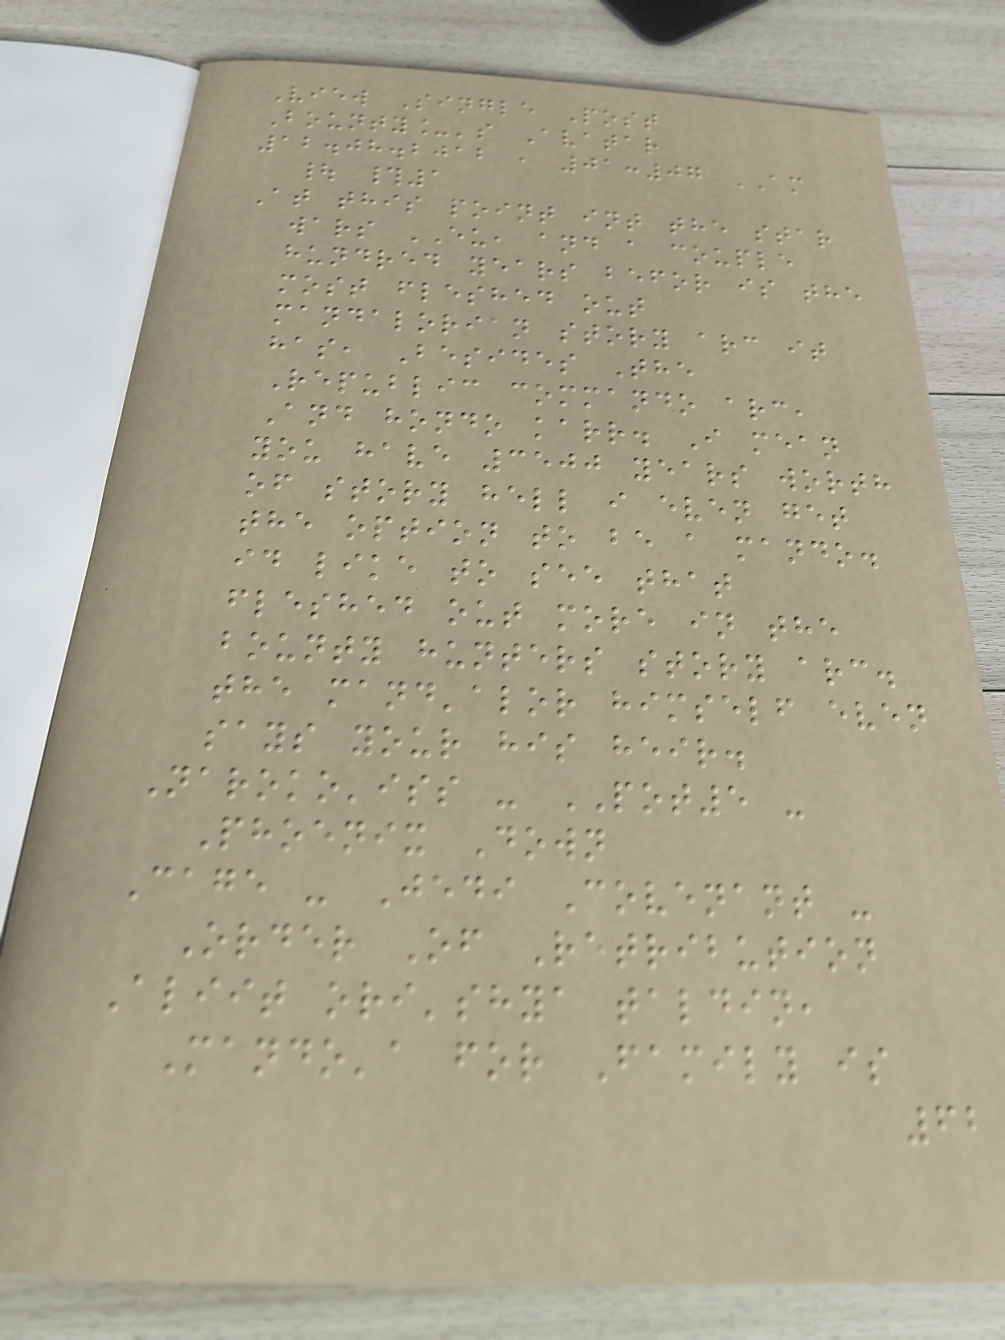View Single Post
Bounty_'s Avatar
12.08.2012 , 01:07 AM
| #1
At this point int the star
wars EU, and a couple
hundred years befor is the
most fleshed out
mandalorian story arc it
has, Besides The
Republic commando arc,
And hondo karr. I mean
you have 3500 years worth
of story hell i even get
the option to be a mando.
id like to see that
fleshed out more in the
bounty hunters story arc.
the mand'alor himself even
says your his heir.
Naroko'iss - POT5 -
Phoenix Down
Cage - Jedi Covenant -
Order Of Retribution
Aliit ori'shya taldin,
Mando'a for Family is
62
